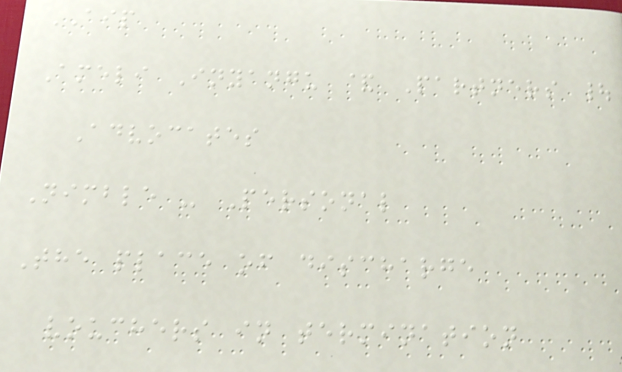AIP
Ameli Inyangu & Partners |
Advocates
Nimble - Personal
The place of discharge
vouchers in termination
